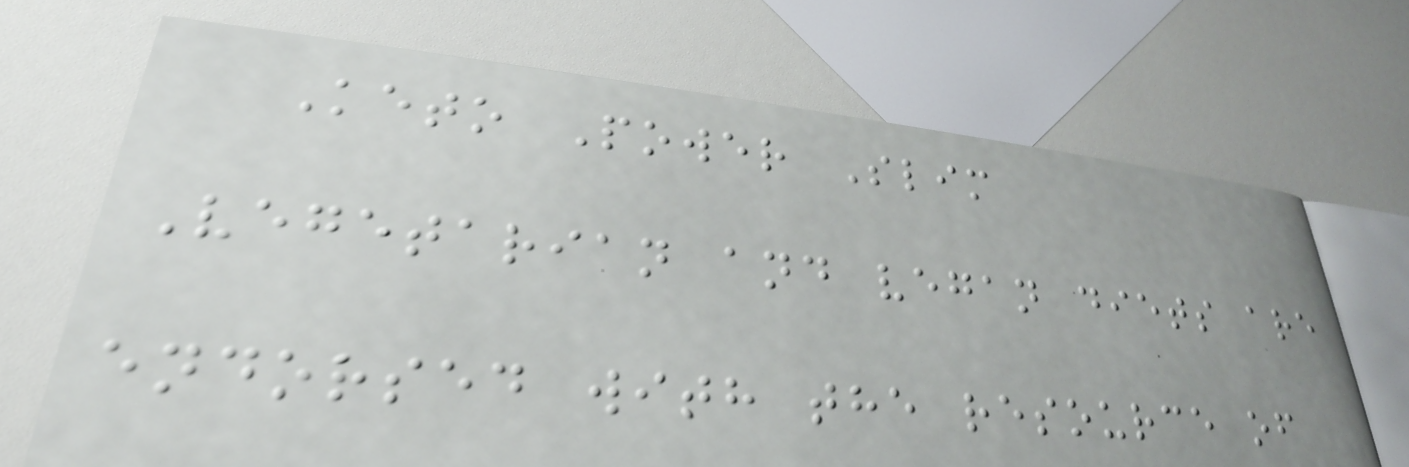Keto Power Slim
Vegetarian and vegan diets are
endorsed with the resource of
